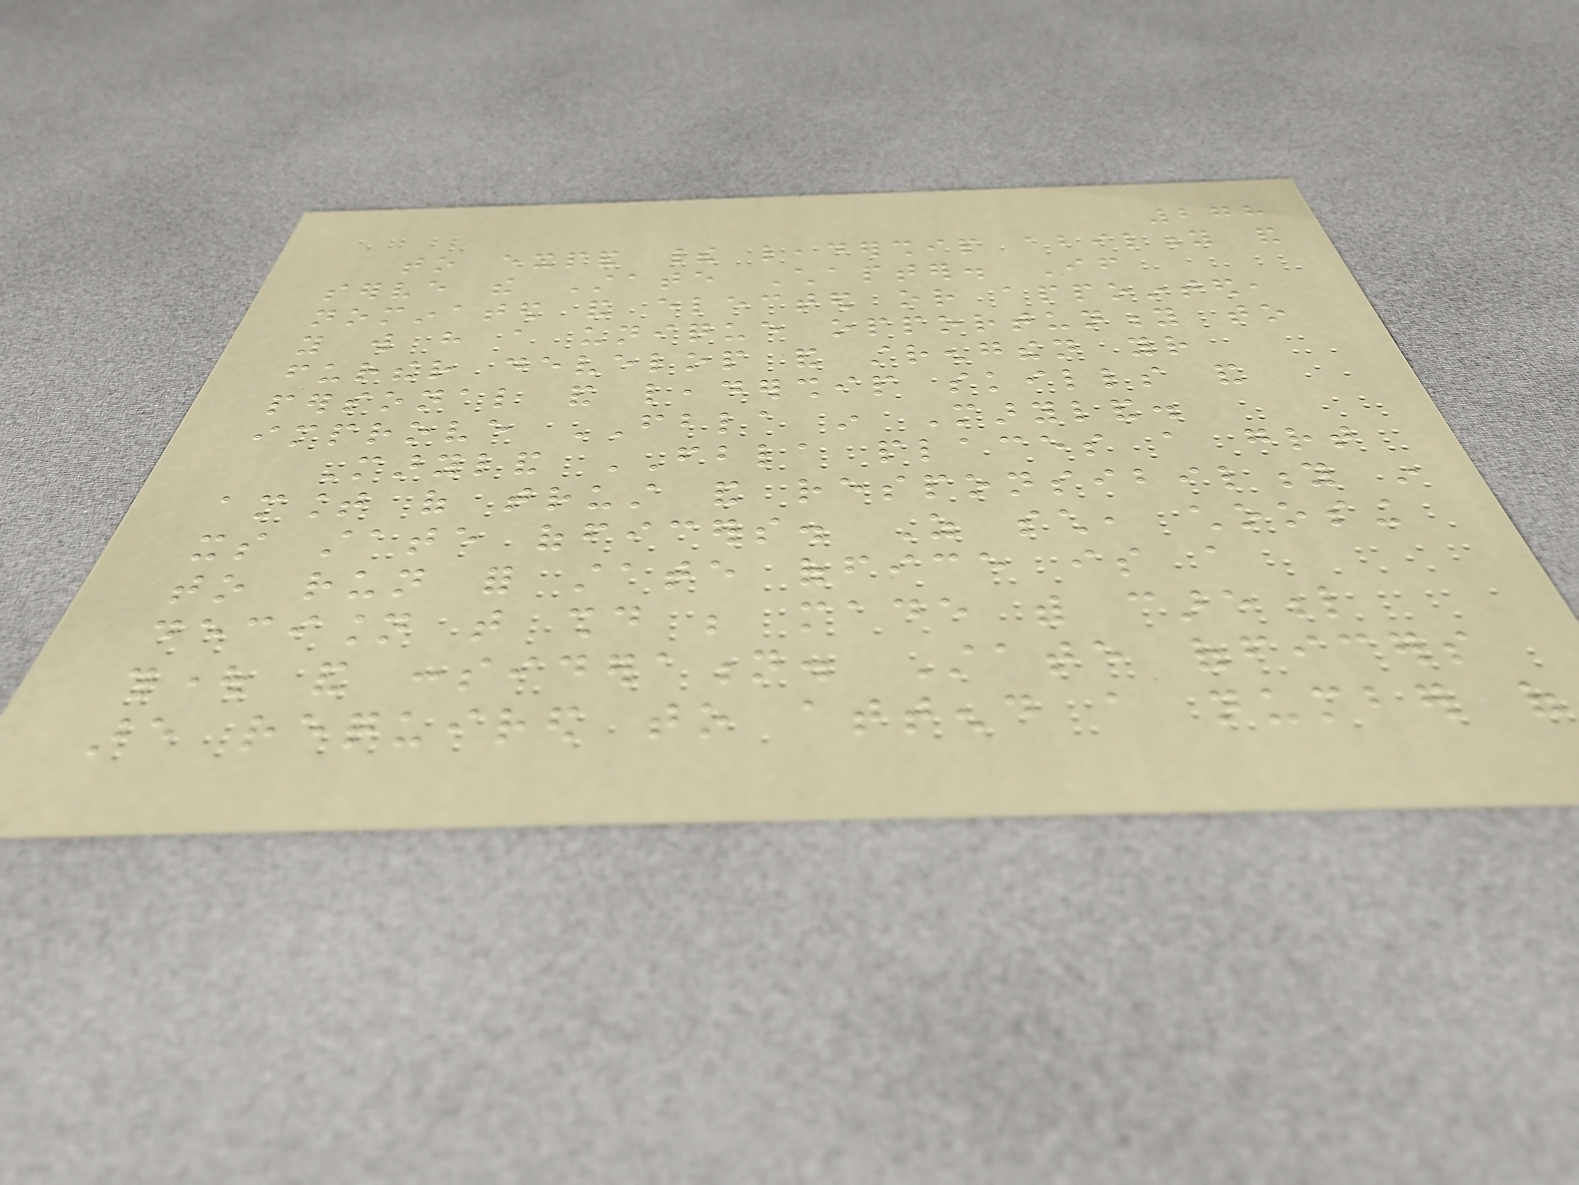278
to expand their leadership ability and
serve the State Chapter. If
nominated and elected or appointed,
you will have a unique opportunity to
further develop and strengthen your
personal and leadership skills and
improve FBLA in Maryland.
Maryland FBLA places a great
amount of trust and responsibility in
its state officers. As such, choosing
to run for state office is a
decision that should be made with careful
thought and consideration. State officers
are required to attend a number of
